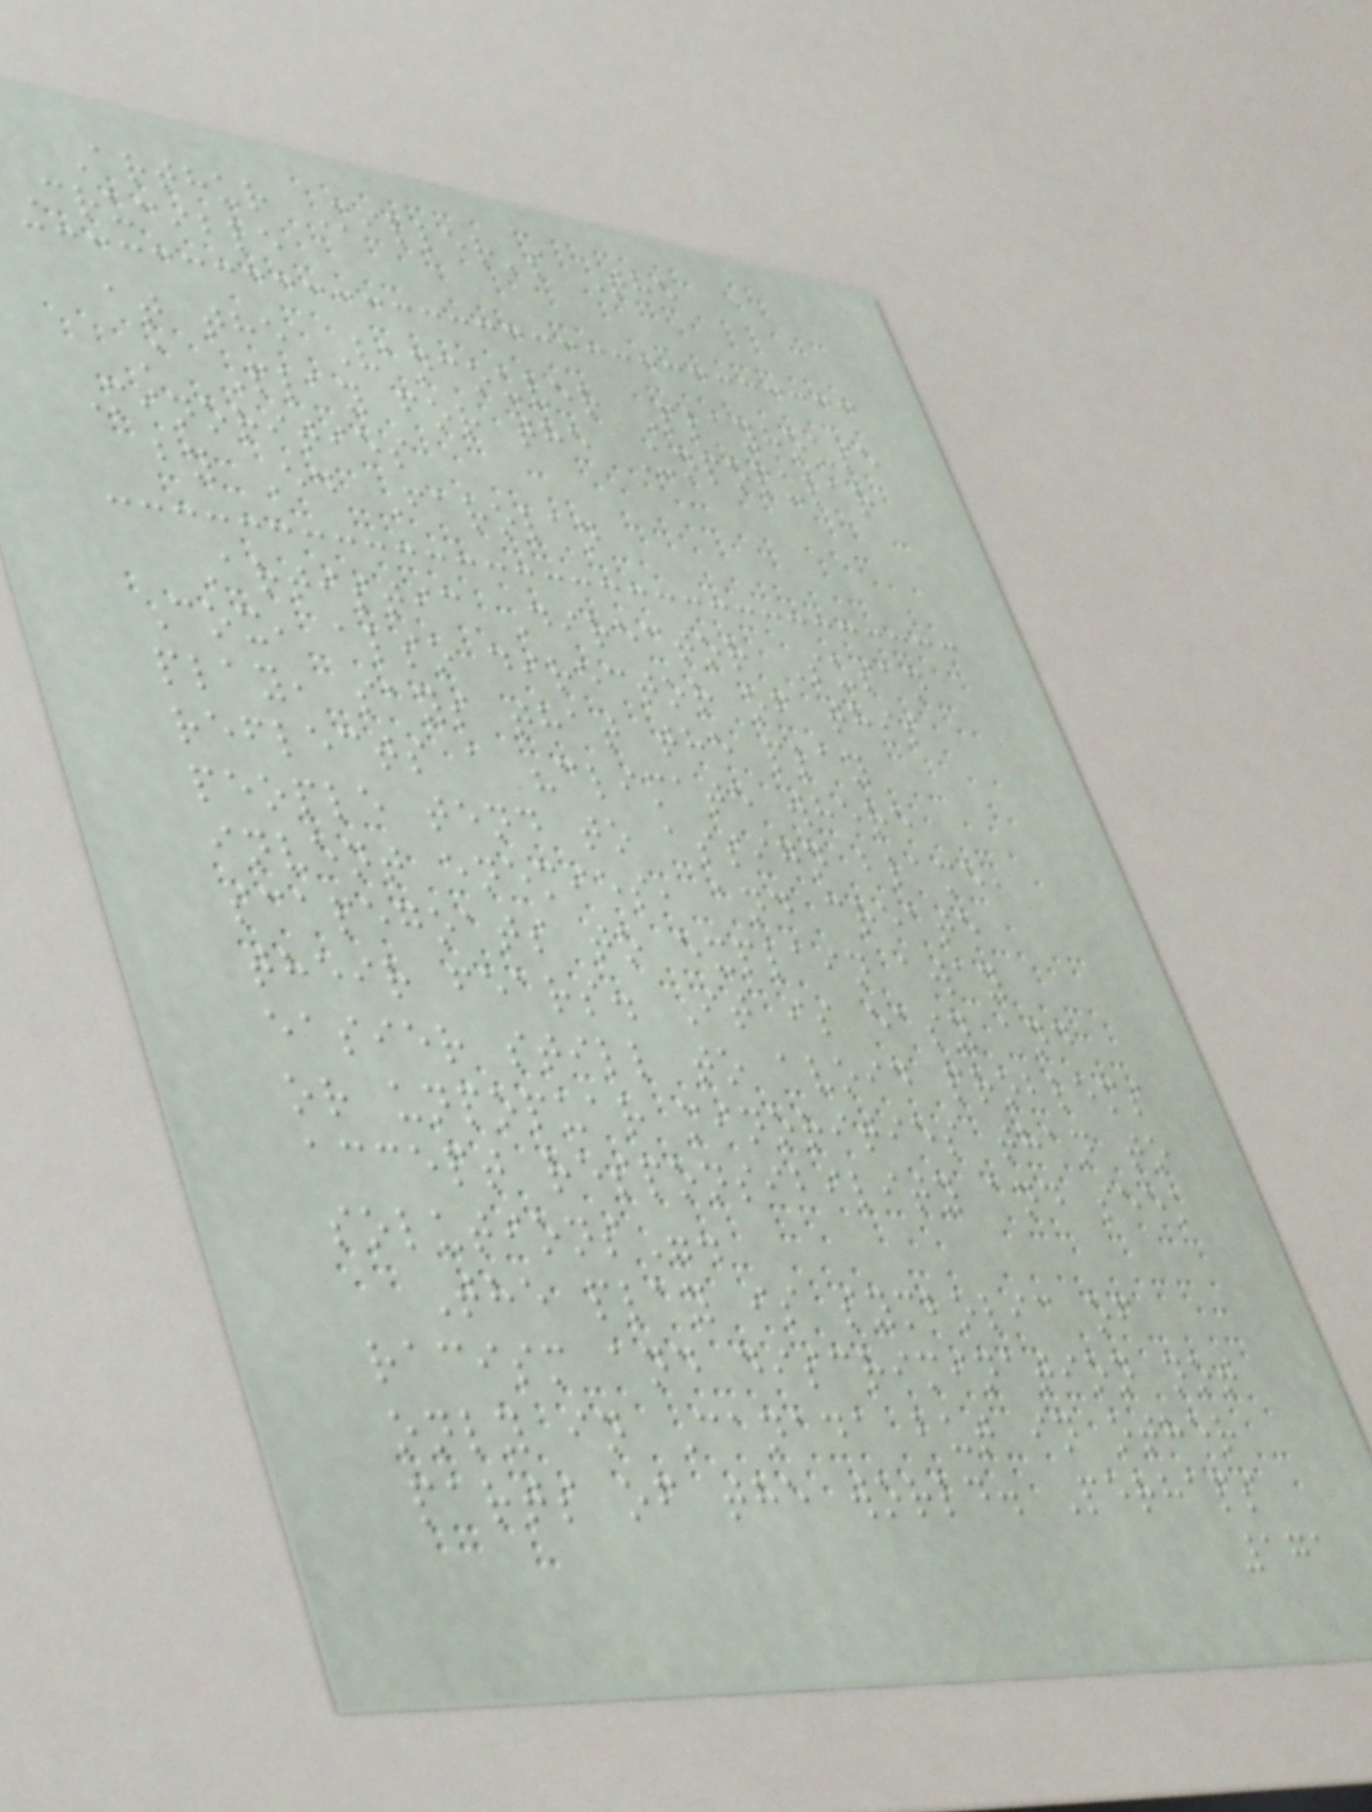Arthur Miller's The
Crucible
at the Vancouver Playhouse
A Play for the Unpopular
Minorities
by Ed Farolan
Artistic Director Susan
Cox, also director of this
play, says that the play
reflects a "climate where
people tend to assign blame,
invent enemies, and create
scapegoats to explain away
their fears. It is easy and
easier still to avoid problems
or unpopuar minorities than to
accept responsibility and seek
solutions".
The play is symbolic of
racism and discrimination not
only in Canada but in other
parts of the world. Perhaps
171
